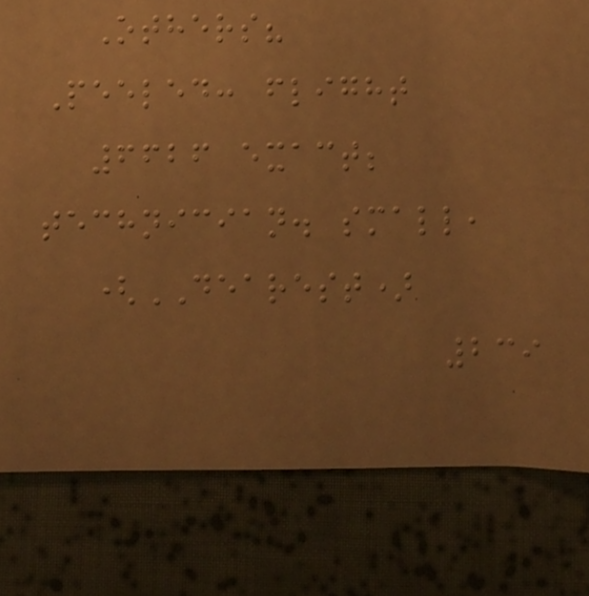Others?
Peeled: flight
6626 exact;
technician. small,
(DEAREST)
239
